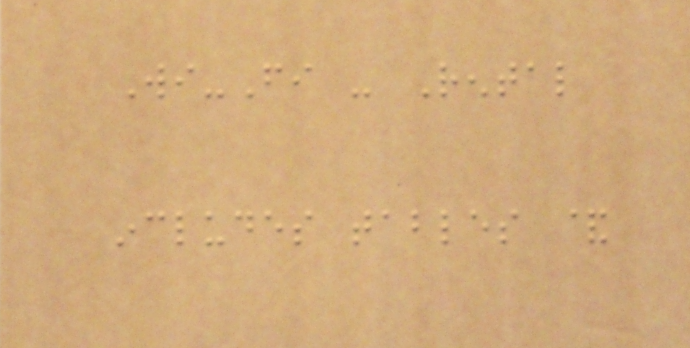Wi-Fi - Rental
includes tables &
